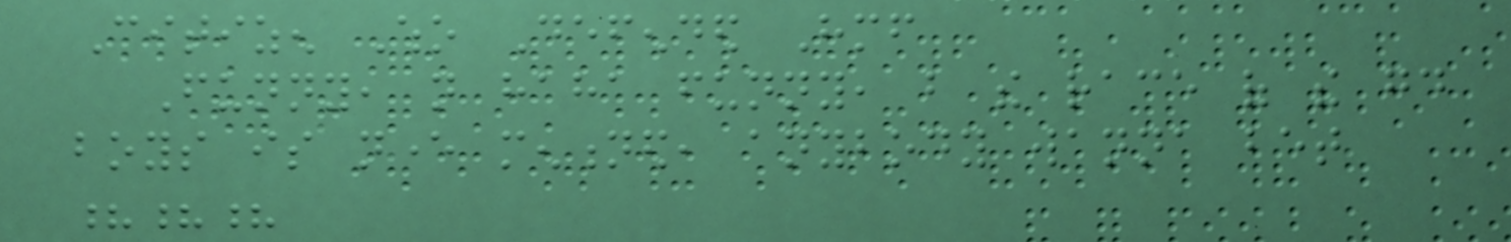Citizen Who Defended Himself
Funny, not haha funny, but the race of the good
boys is never mentioned, anybody wanna bet
???
